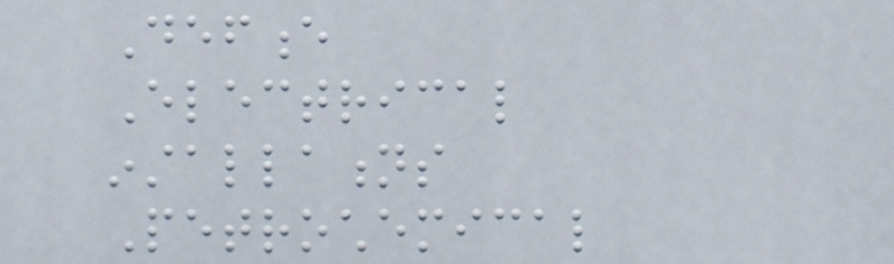Defence
Electrical
installations
Petrochemical
